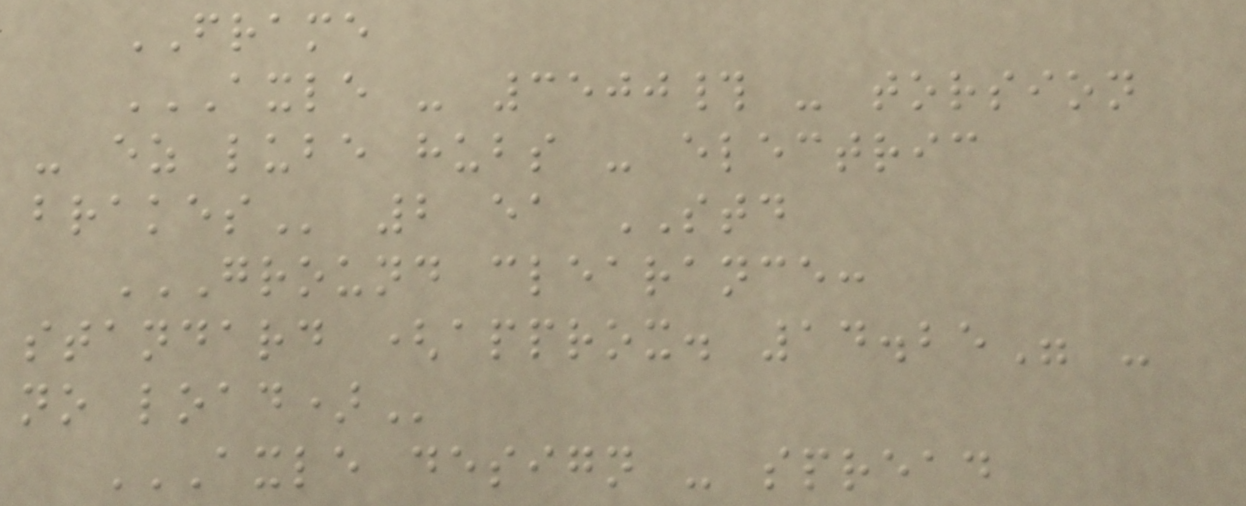FRAME
AXLE - 3500# - TORSION
- EZ LUBE HUBS - ELECTRIC
BRAKES 2 ea STD
GROUND CLEARANCE:
STANDARD (APPROX. 14.25" -
NO LOAD)
AXLE DESIGN - SPREAD
